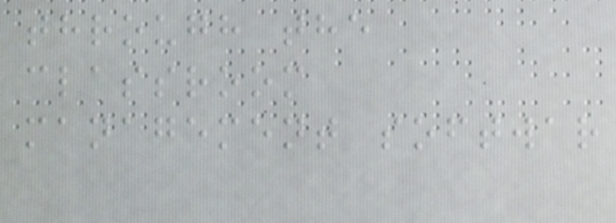through the
classroom
management softwar
